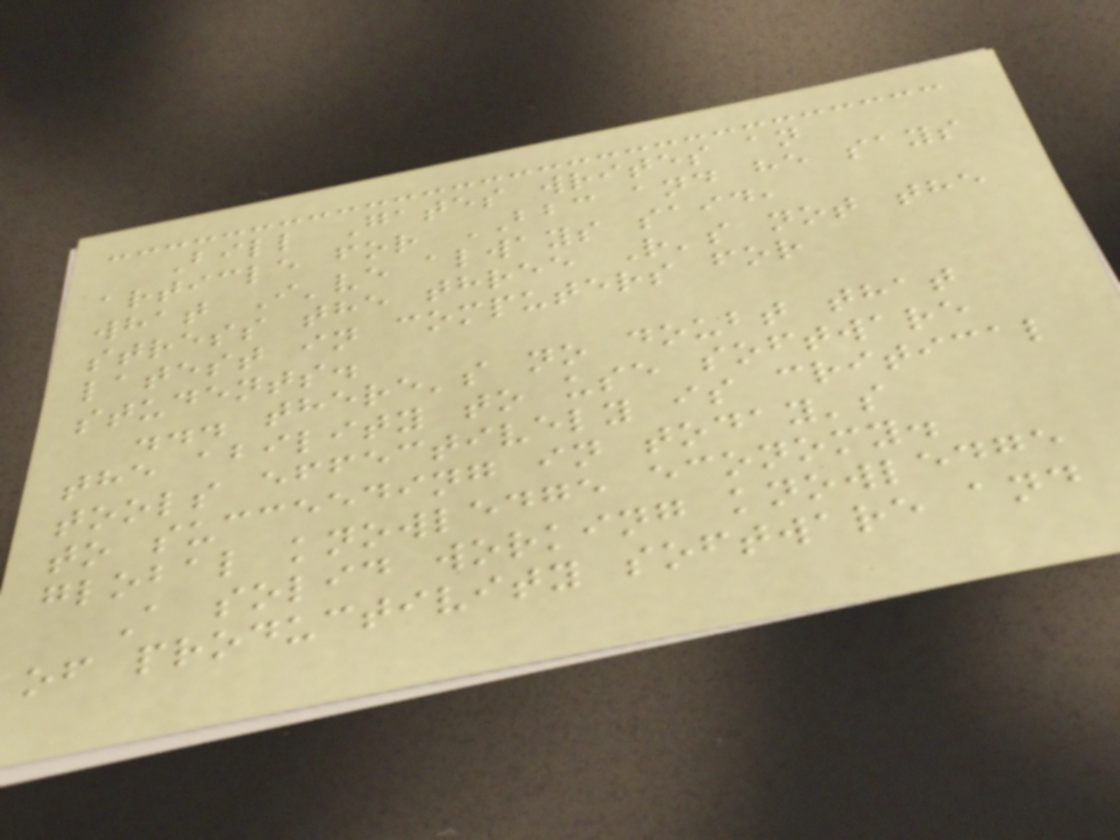Bill Gates writes an
article for BBC and he says
what I've always said,
stress the three R's not the
latest in computers for
students.
... there's no doubt that
the ability to use software
tools effectively is critical
to succeeding in today's
global knowledge economy.
A solid working knowledge
of productivity software and
